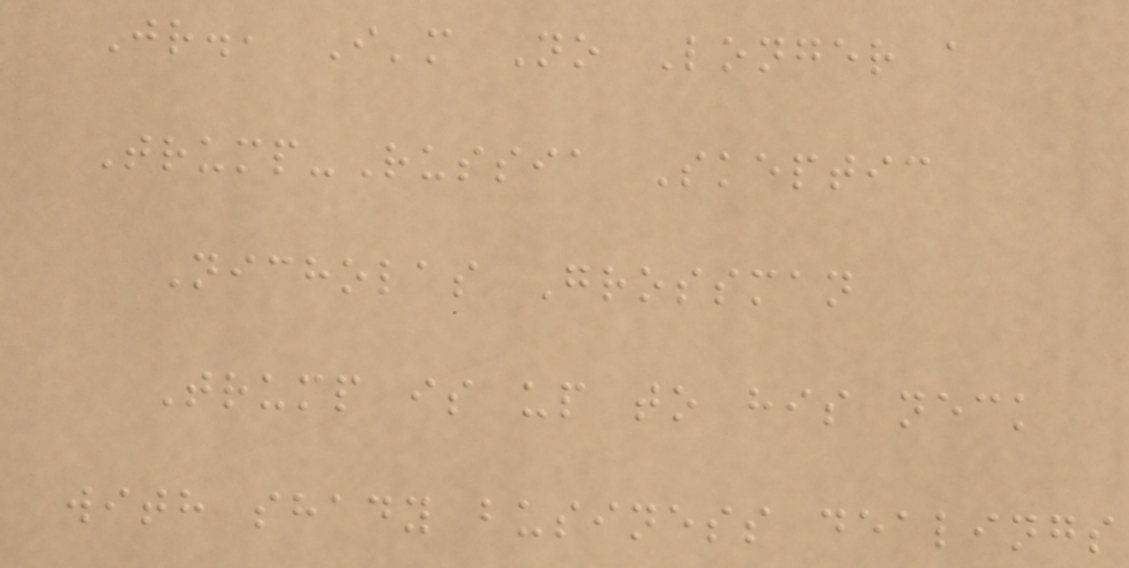Jr., I'm No Longer a
Trump-Russia Skeptic
Nicholas Grossman
Trump is up to his neck
with shady business dealings
